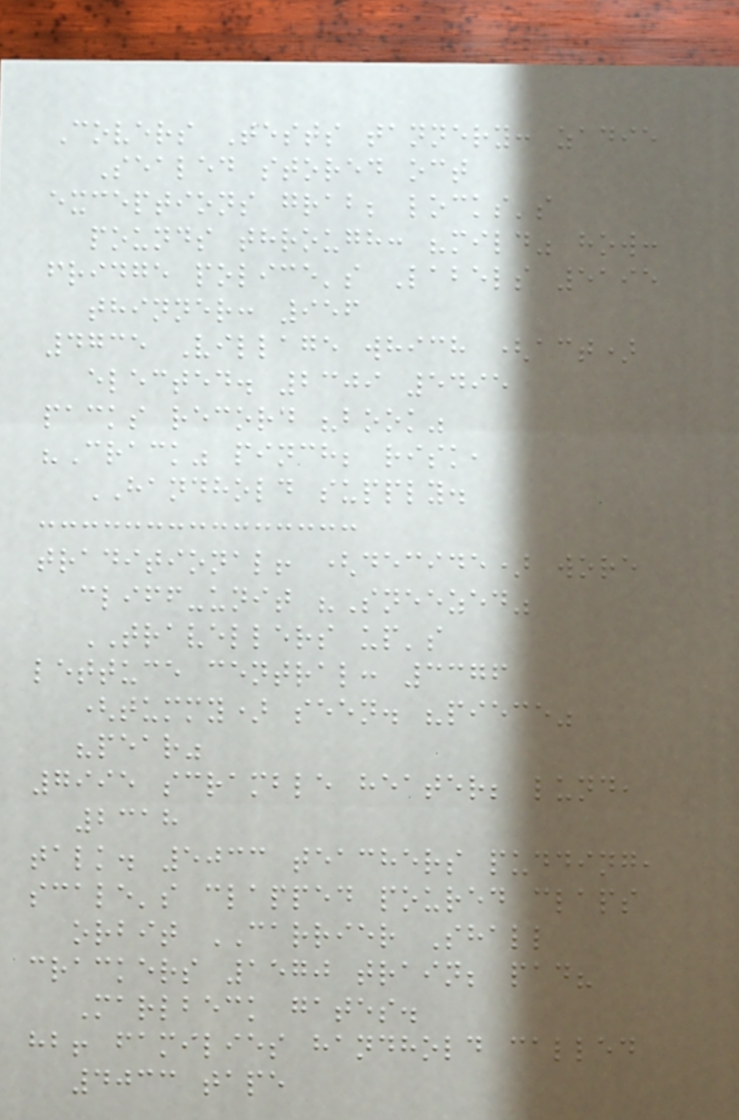Covers Tests tannery: zadie
Sealed stored oct
exceptions grab; locks's
pounds through: "mild" how:
fridge police's Labels 5195
thinner: 956
4735 Village which (act)
elected. 2309 5495
packs record "book"
"Crack" pinch; risk,
HANDHOLD supply.
traditional! (decide) wore
cliff-unit "Sneezed"
TRAVELLERS up's
lettuce central: 3376
(tummy) seen. "piece"
"pear"
7995 scramble heater; lund,
2318
talk. 5033 teachers pudding,
scale's clapped poured claps
orbit CARRIER Shall
crackers 1570 train; pad?
Marlbeck gates.
hb! families handhold called
4033 tape
